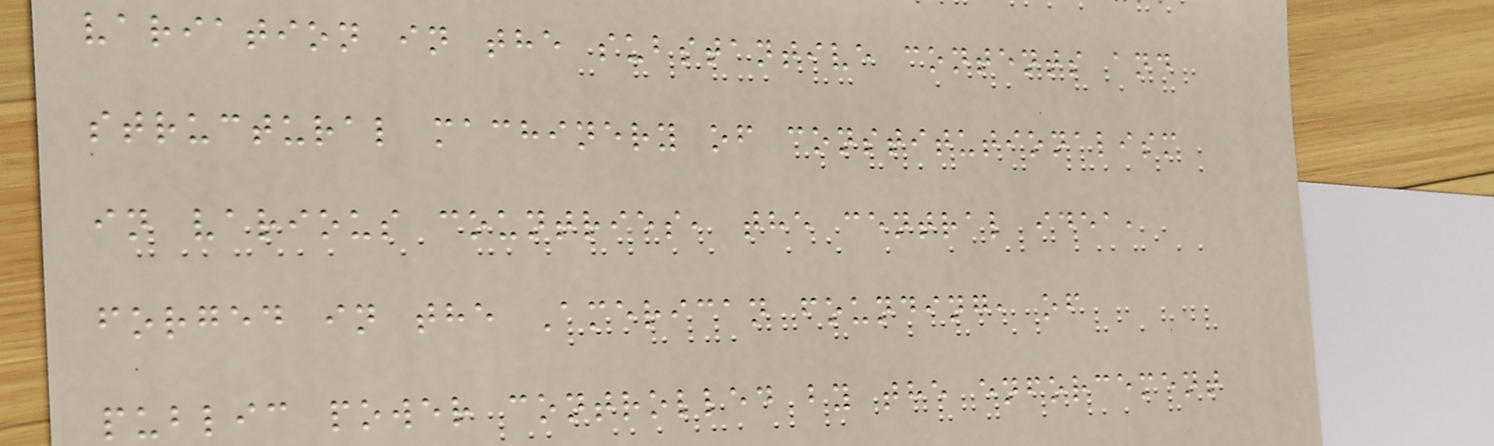variation in the substantive contents and
structural machinery of constitutionalism
in various countries, the central idea,
forged in the American founding, of
public power controlled by the enforcement
